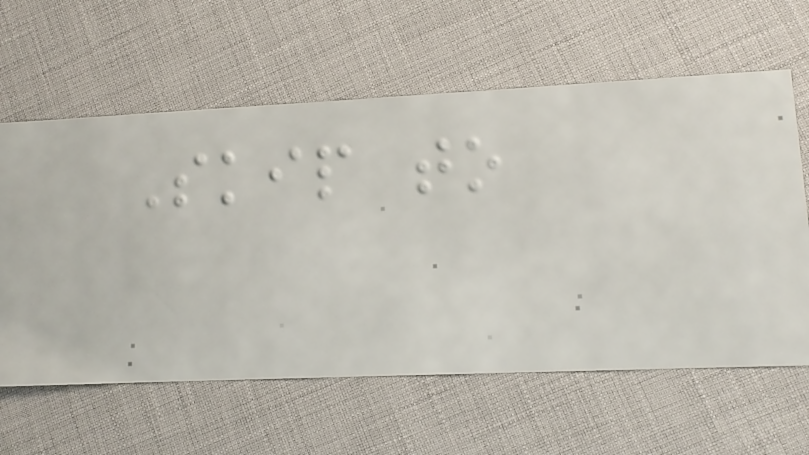Skip to
